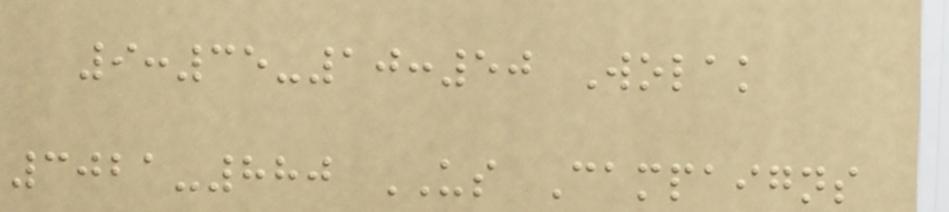9:35-10:50 Wolak
3021-880 US Campaigns
